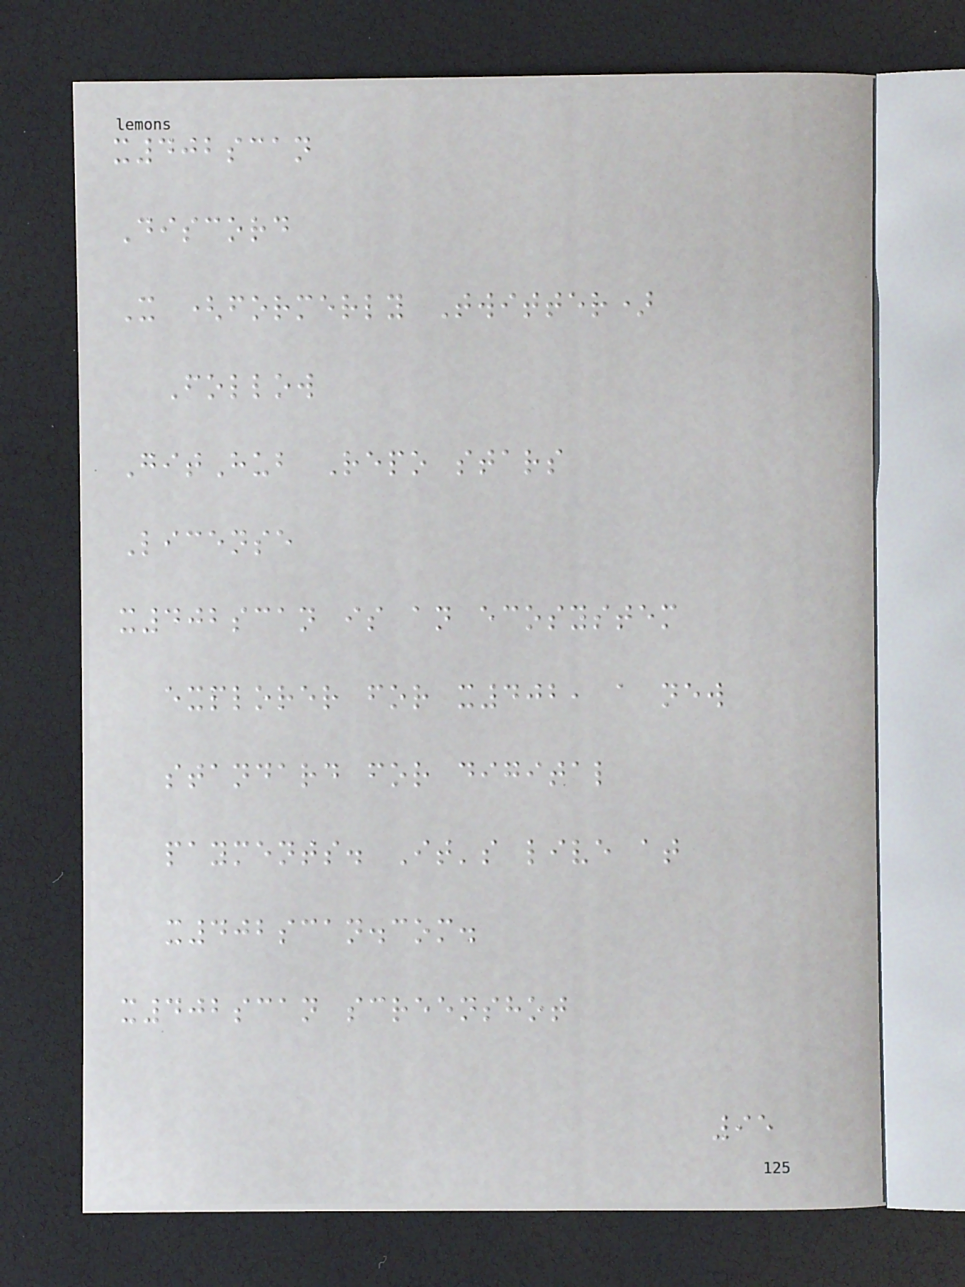x402scan
Discord
X (formerly Twitter)
Follow
GitHub Repo stars
License
x402scan is an ecosystem
explorer for x402, a new
standard for digital
payments. It's live at
x402scan.com.
x402scan screenshot
95
